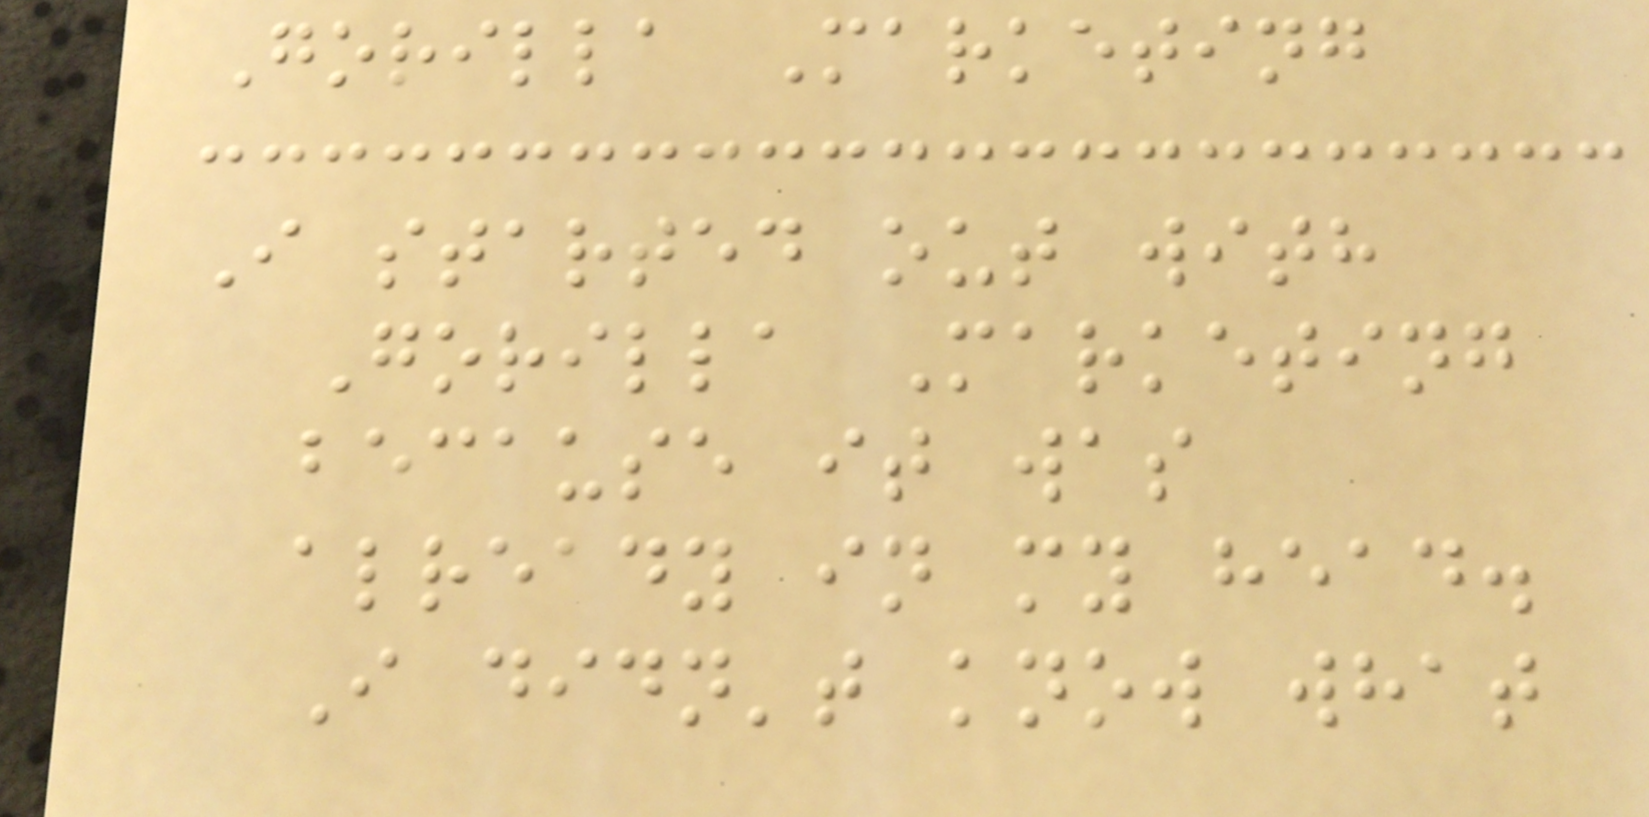Gorilla Marketing
I started out with
Gorilla Marketing
because it was
already in my head.
I didn't know what
